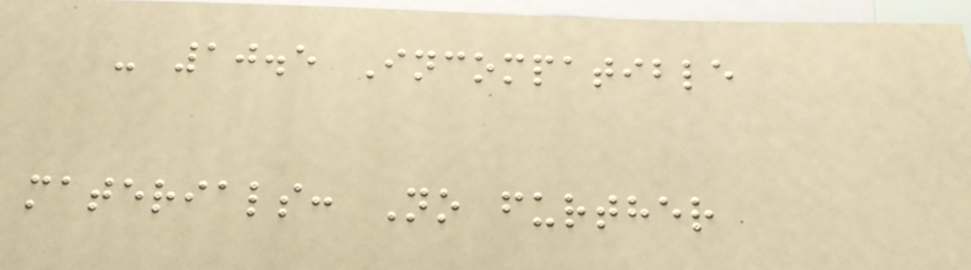- 10.5 Incompatible
materials: No further
